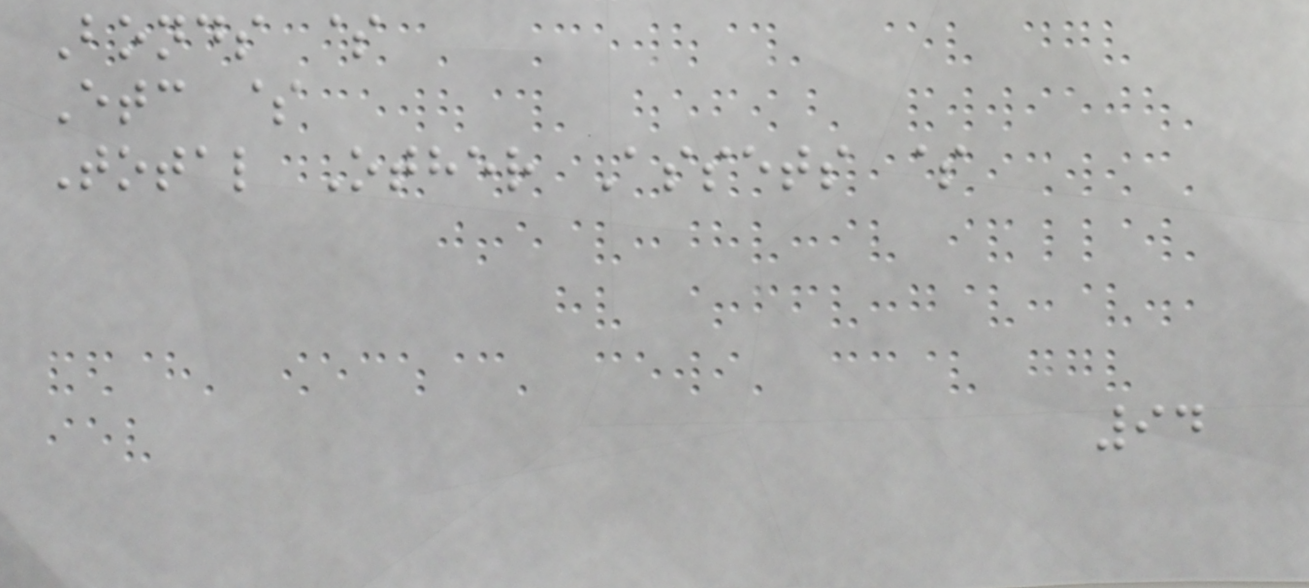Bonds $
Etc $
Total Other Assets $
94
